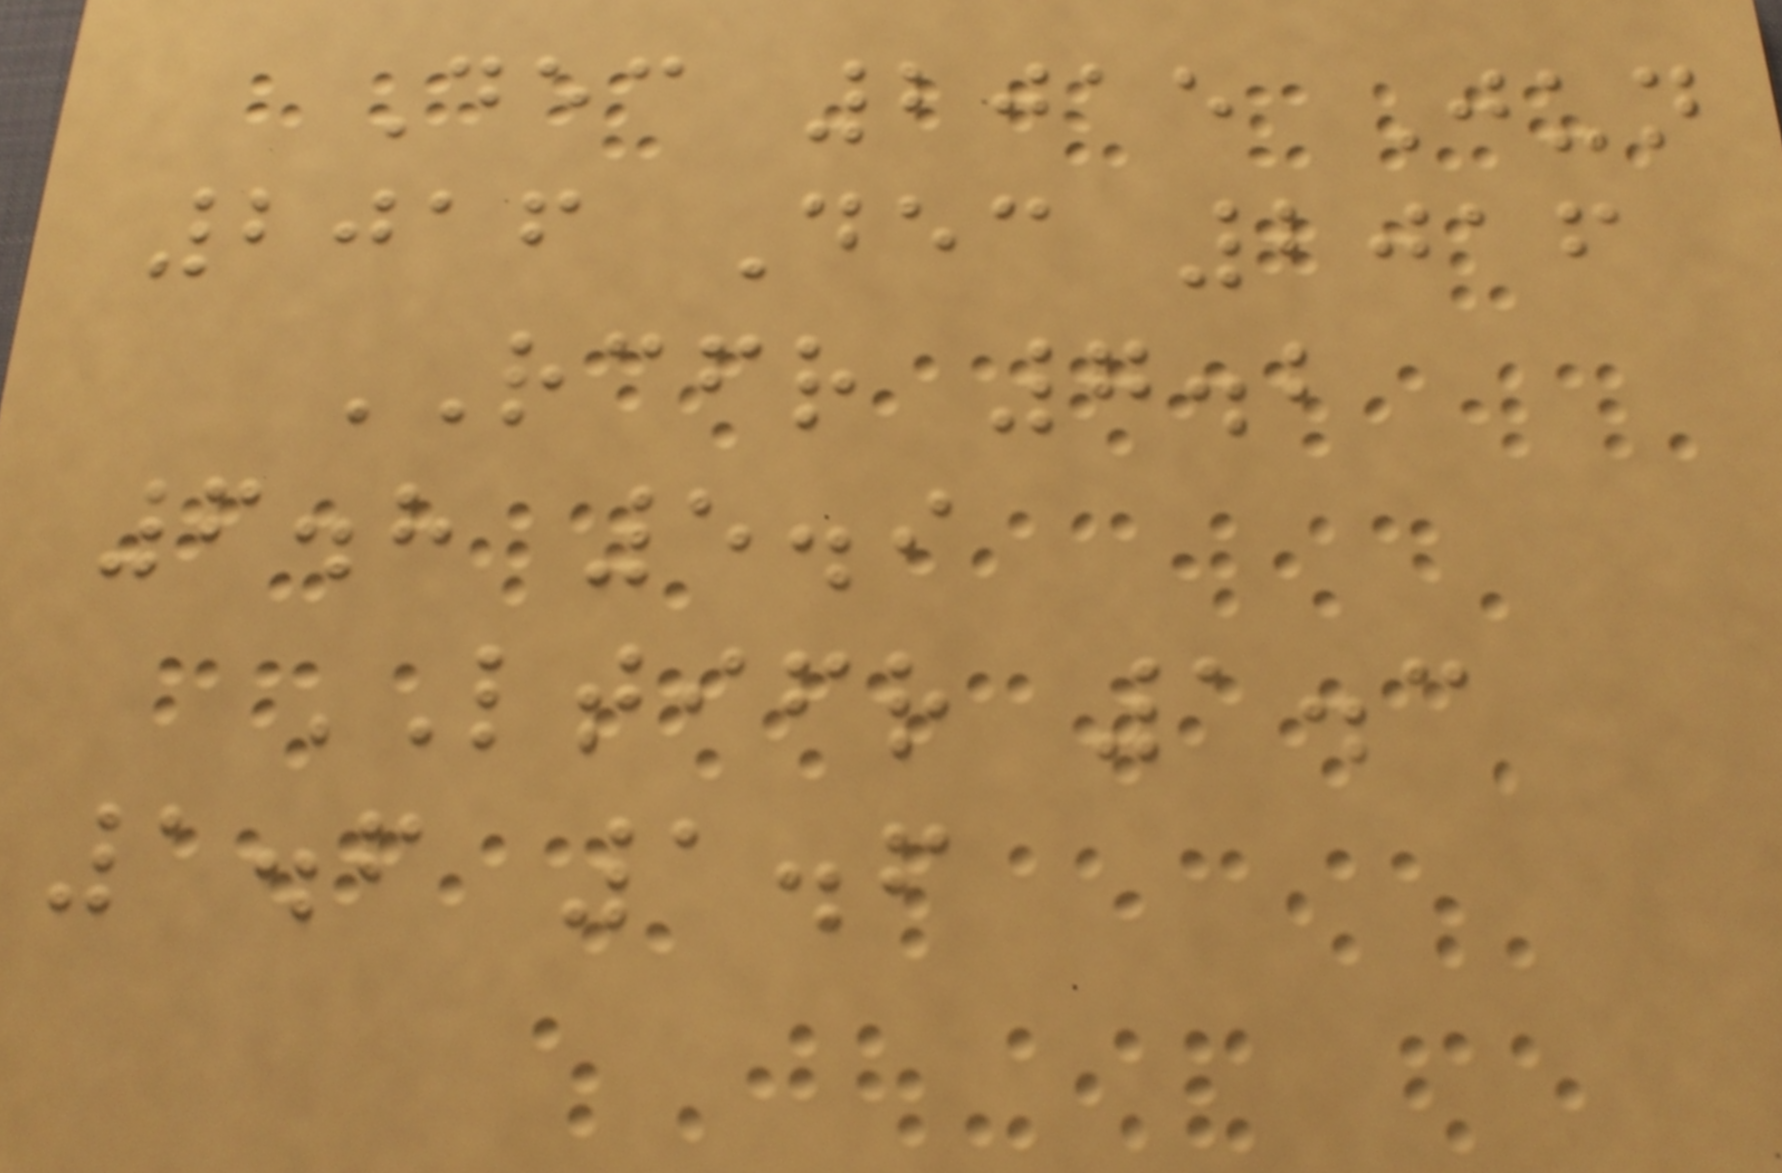Dec 2015 Jun
2016 Dec 2016
RCFR 7.2
6.8 5.9
LTIFR 1.3
1.6 1.6
